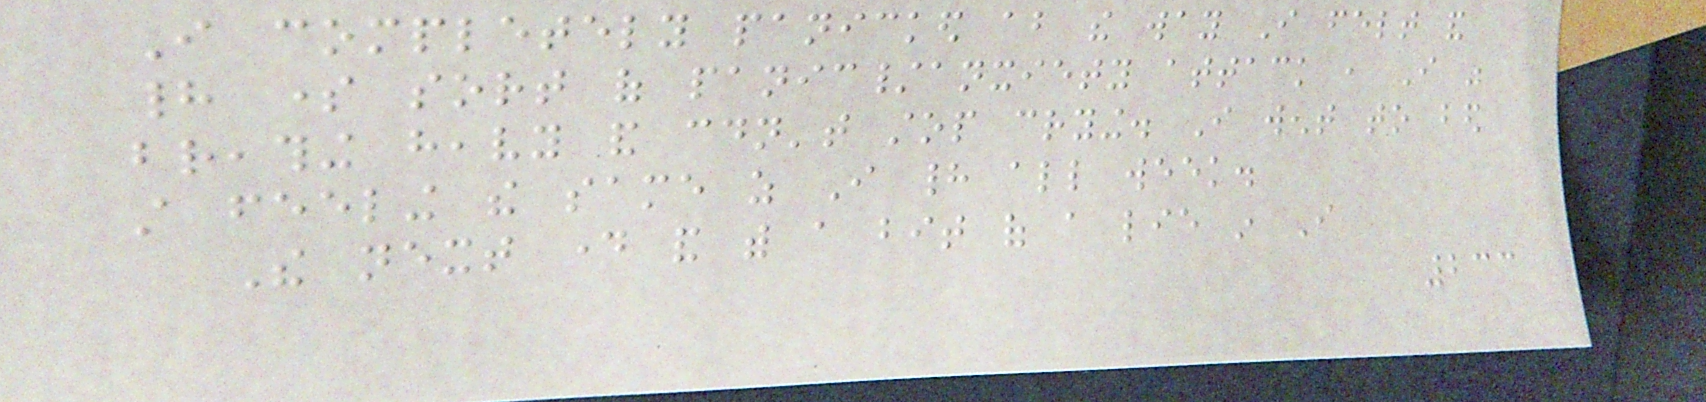I completely panicked about the way I felt and
had some sort of panic/anxiety attack , I was
breathing heavy and couldn't stop crying. I went to bed
still feeling the same as I had all week.
The next day and with a bit of a lie in I
233
